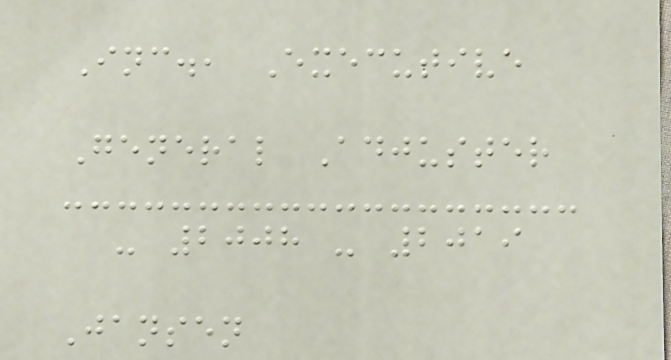Inc., Executive
General Adjuster
- 2008 - 2019
Jansen
